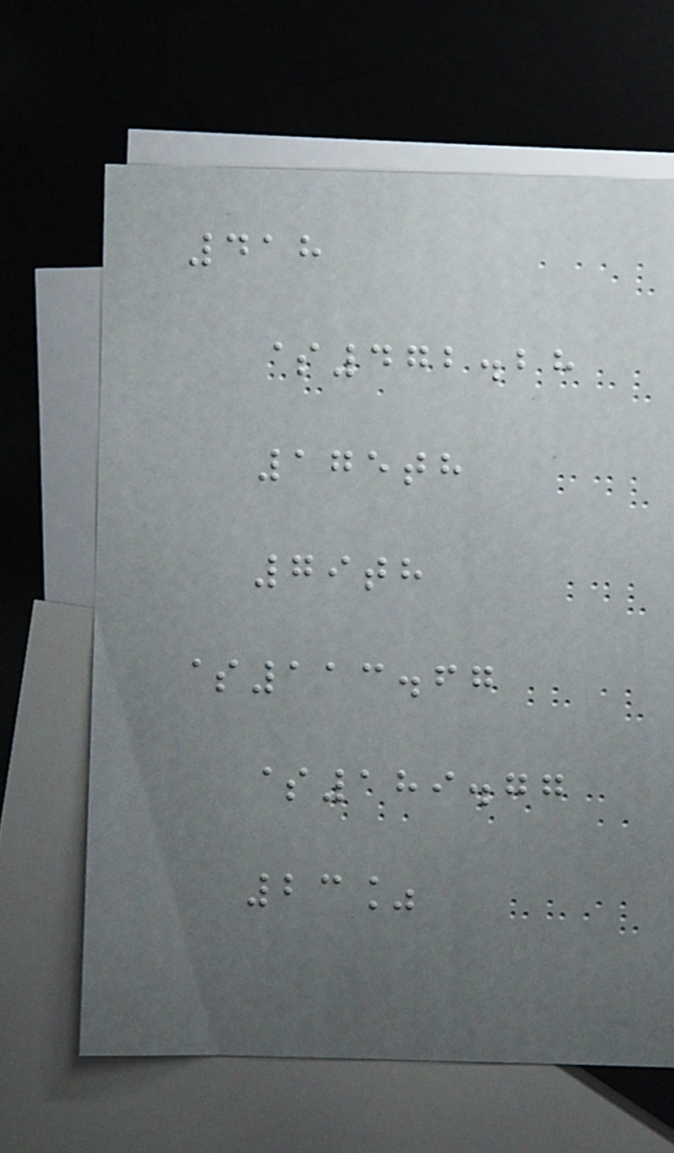418
$472.28
175th
79th
$113.67
$189.77
23%
